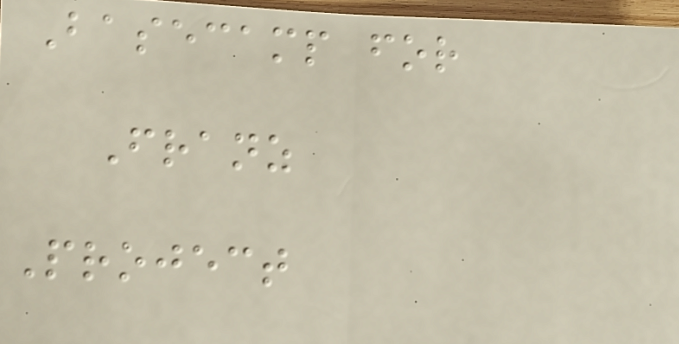Basecamp for
Franz
Project
